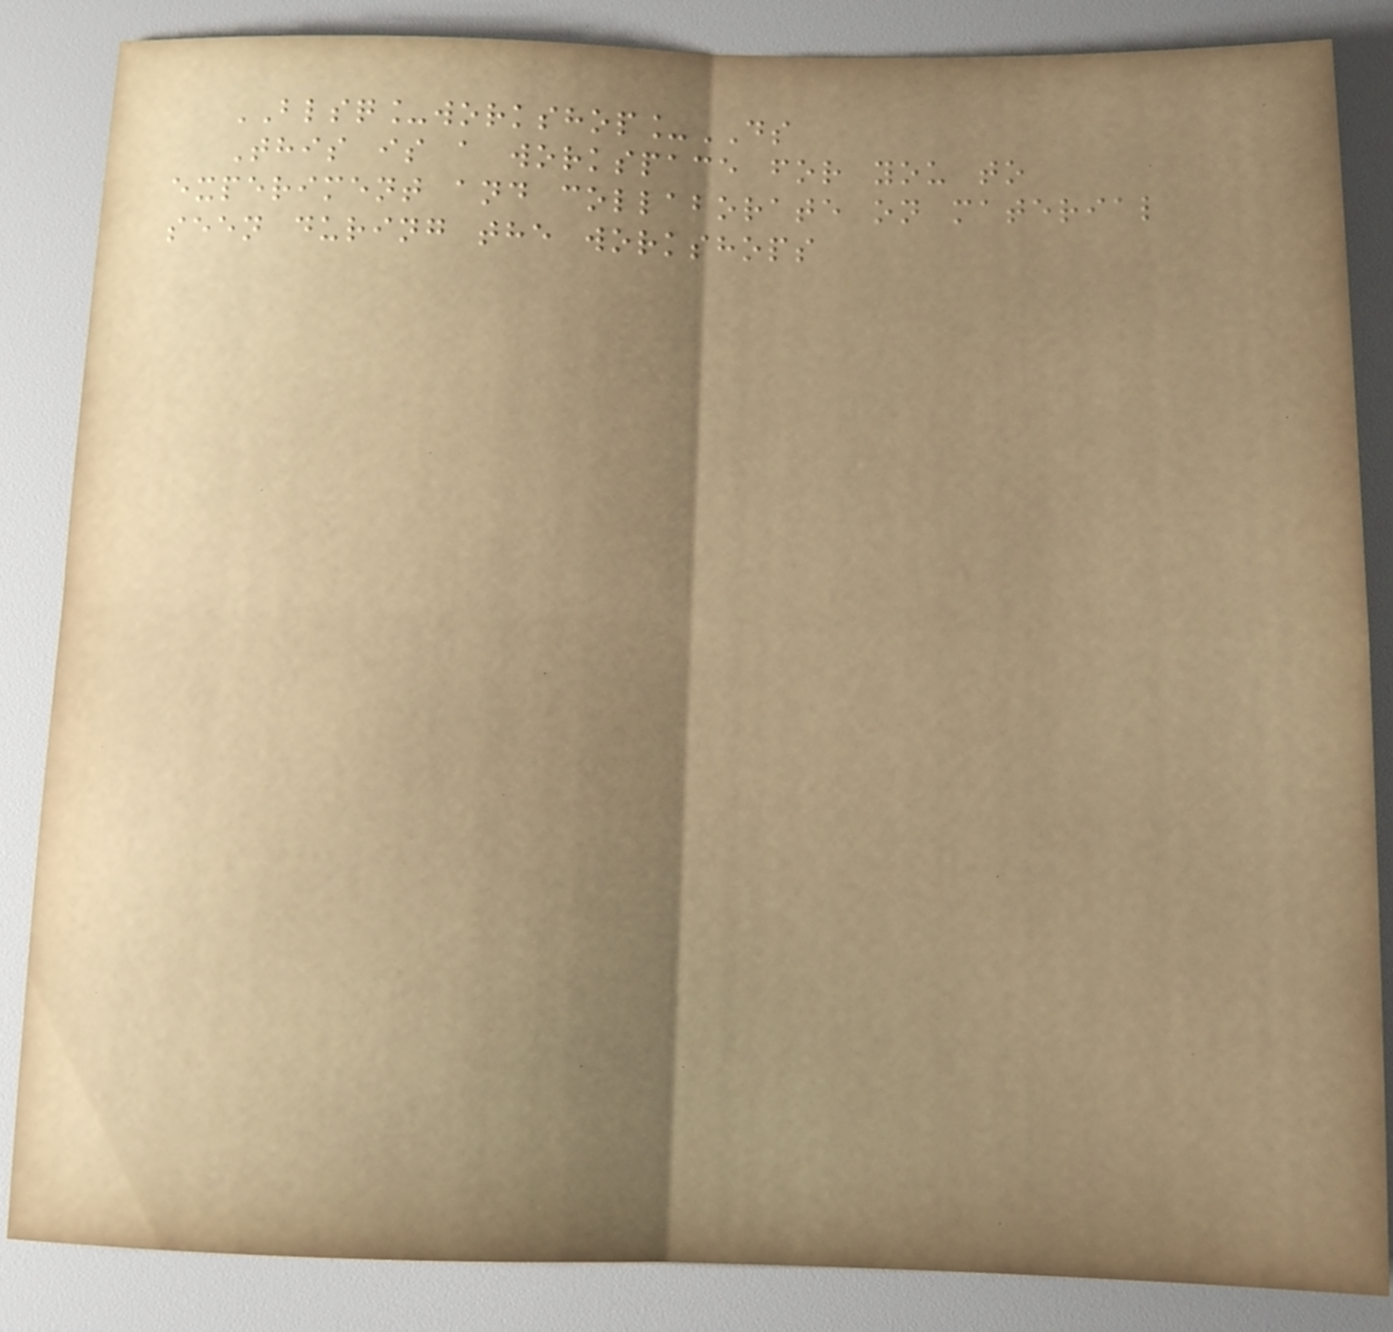BLSQ_workshop_DS
This is a workspace for you to
experiment and collaborate on material
seen during the workshops
